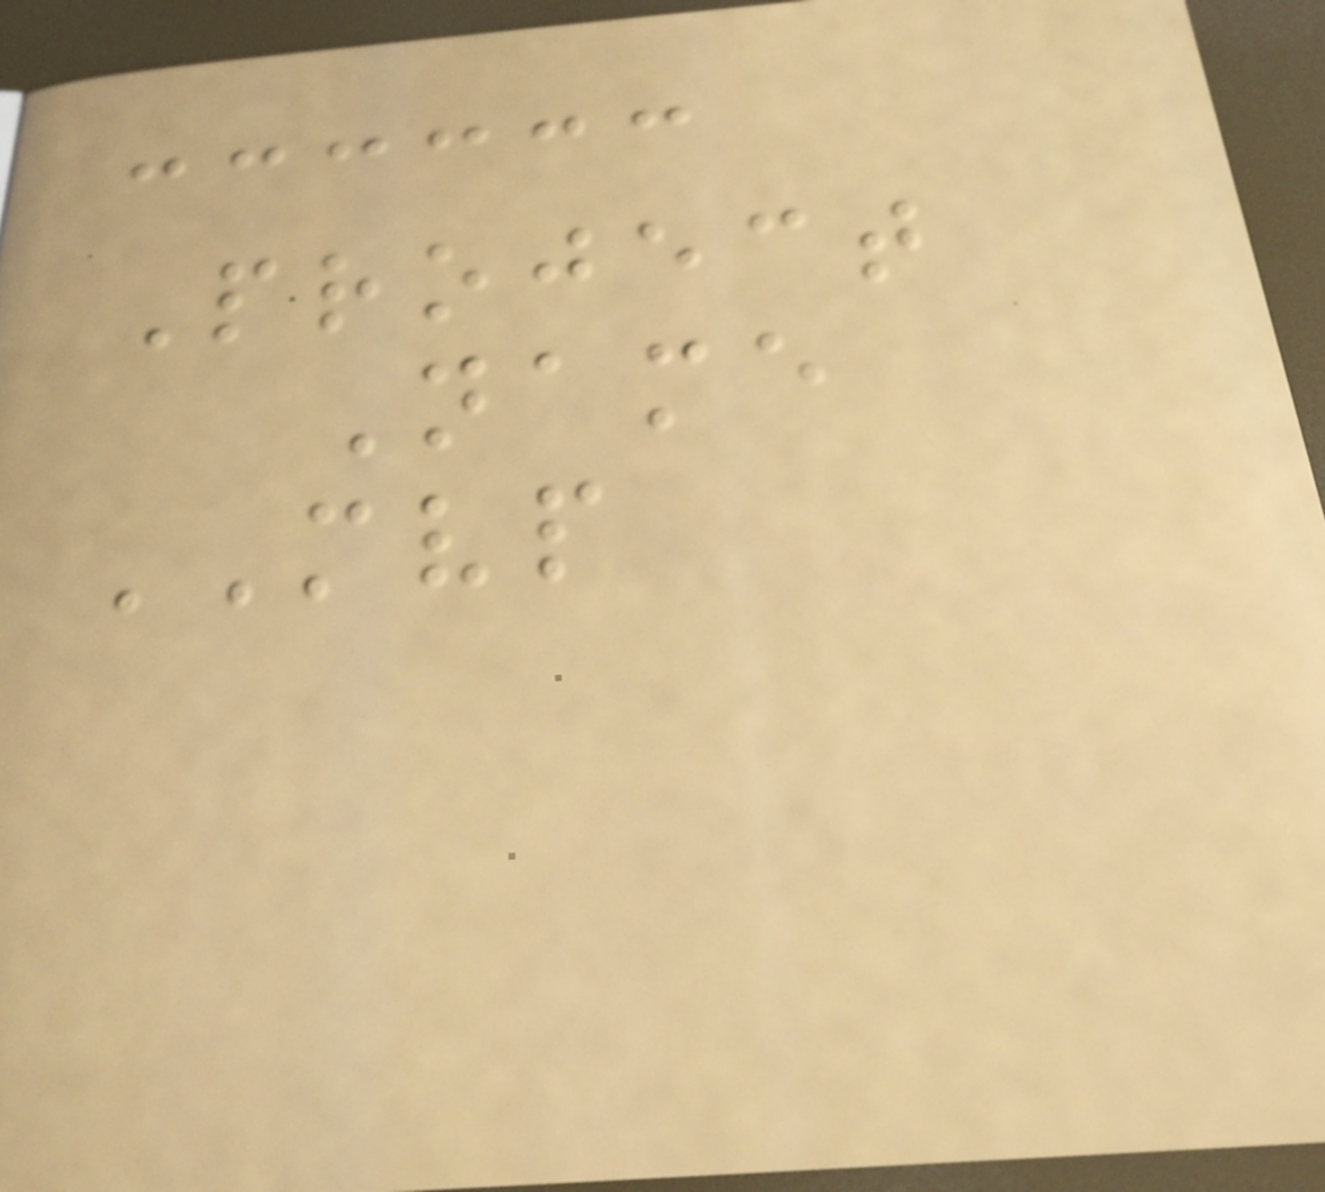Project
Name
MVP
